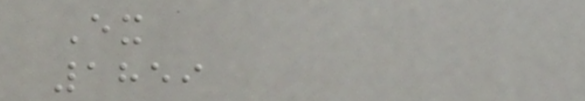Ex
1859
